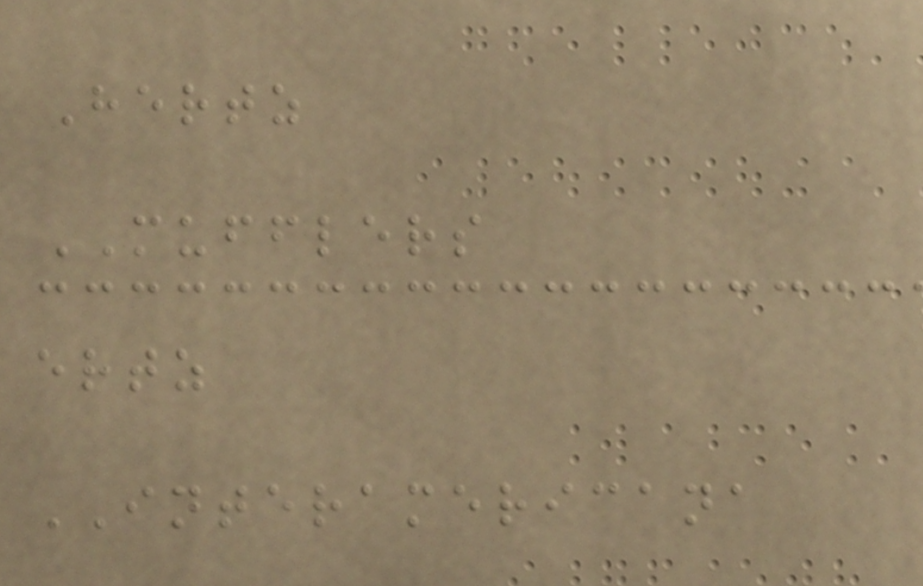Hertz
MUFFLERS
ertz
INTERAMERICANA
